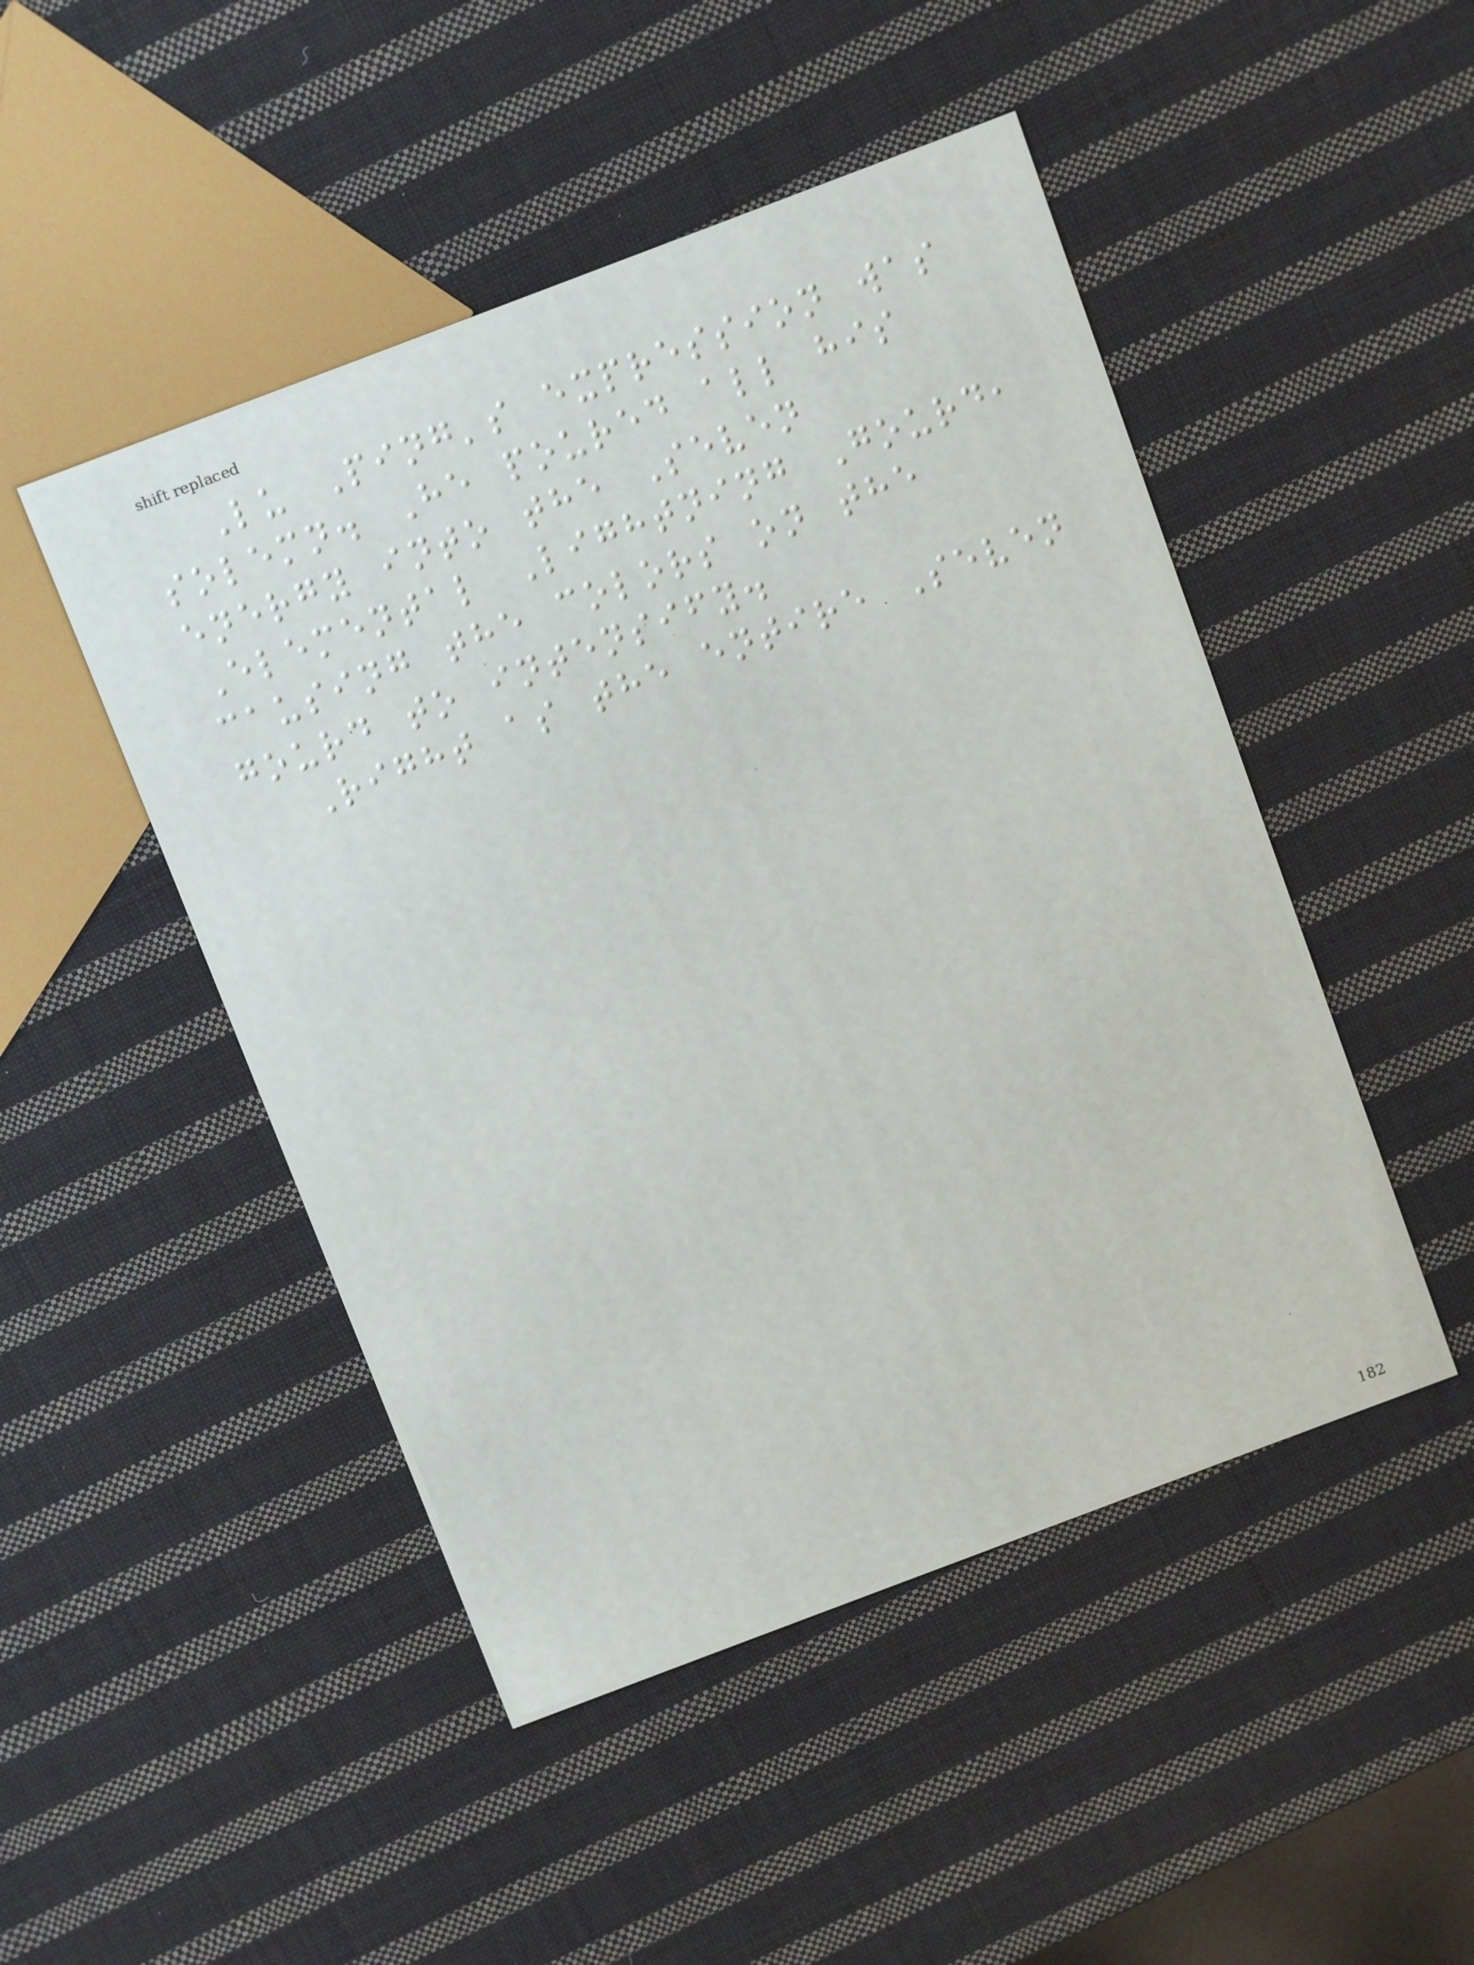Lu Ping's expression was
solemn. He poured all his
energy into the Seven
Elemental Lightning Gourd,
causing the colors on the
gourd to intensify.
Right as the entire Seven
